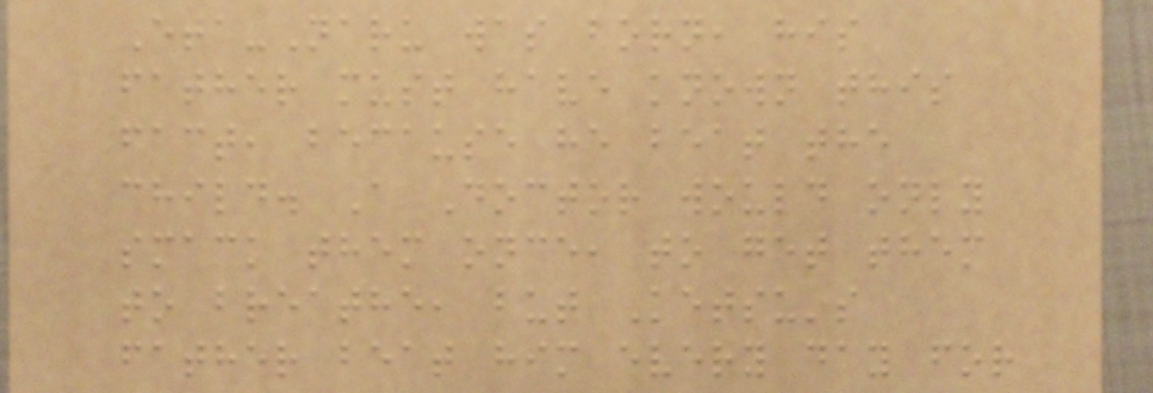Eta-Naru was born, his
father must have known this
fact, because he beat the
child. A Doctor would only
smack them once, to get them
to breathe, but Ketsu's
father beat him every day for
